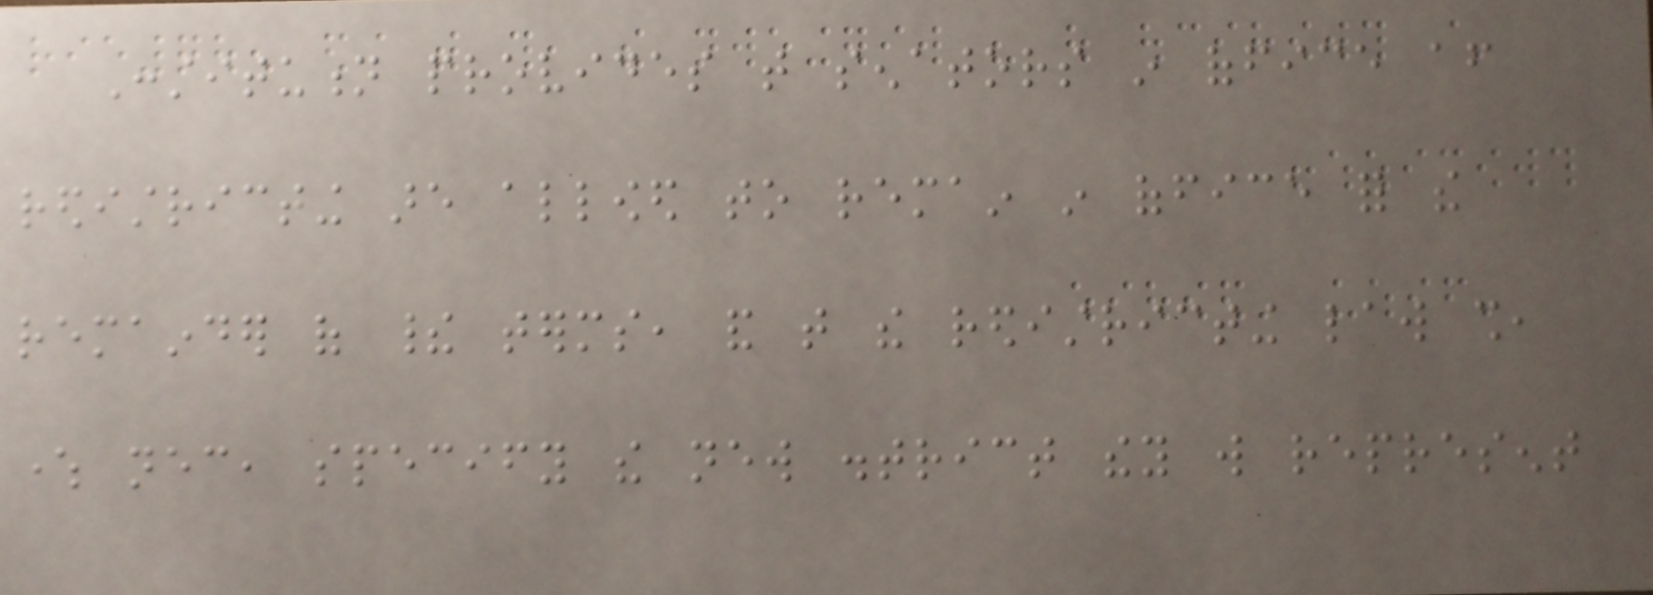Constitution provides that senators in office after
redistricting are allowed to remain in office for the
remainder of their terms, and that the redistricting law shall,
where necessary, specify the new district they will represent
